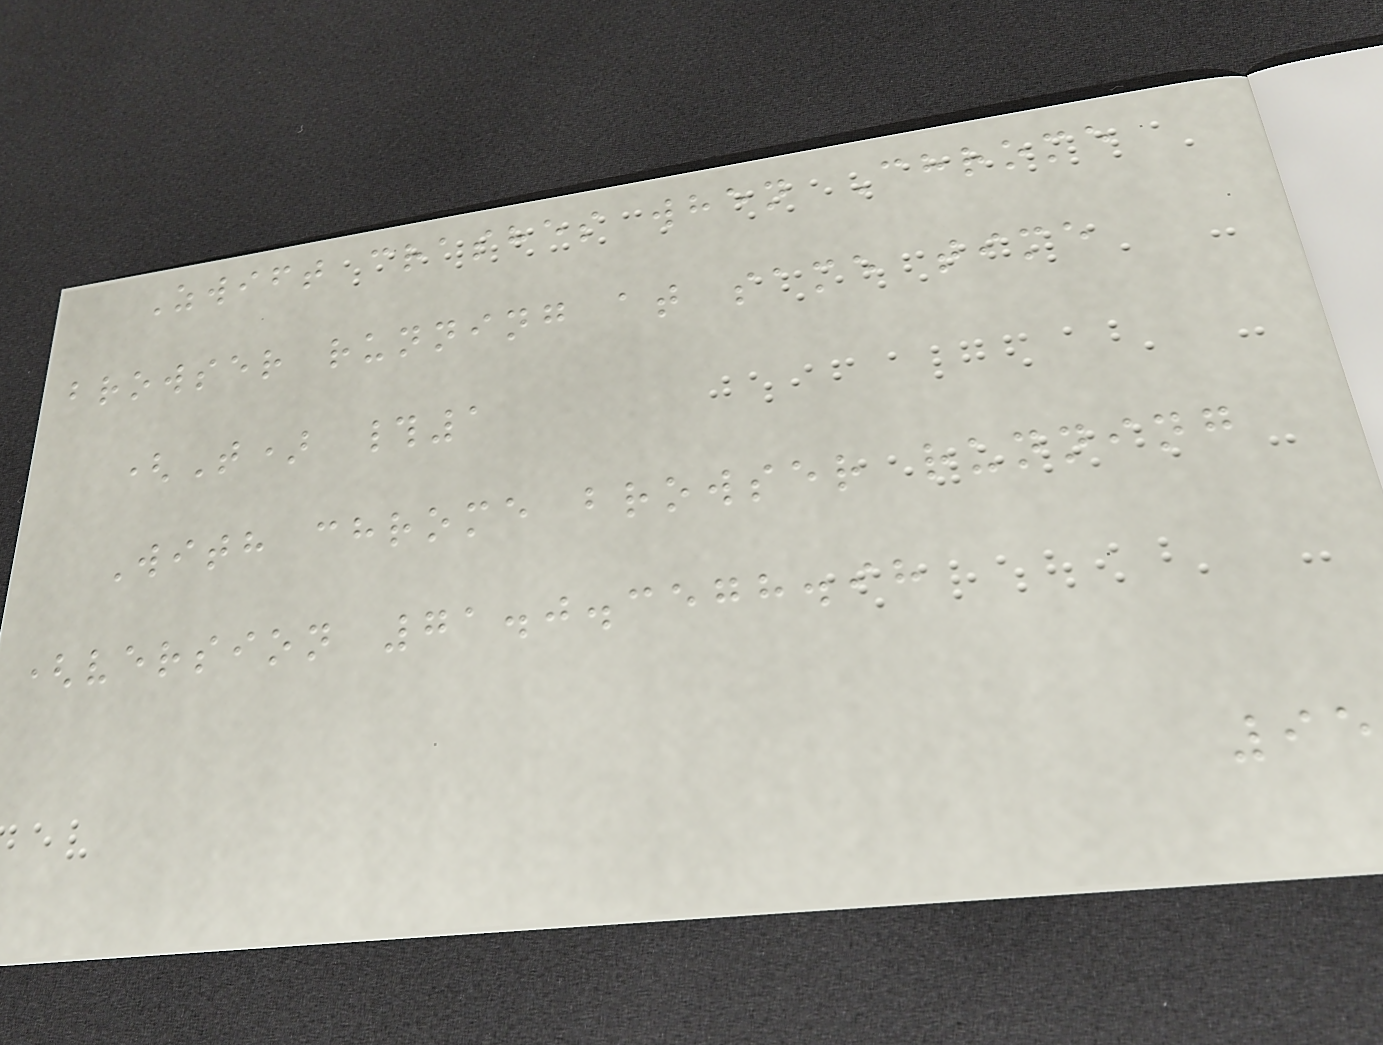Zwift crashes when Chrome
browser running at same time
(T) #1
With chrome browser running
(version 71.0.3578.98
95
